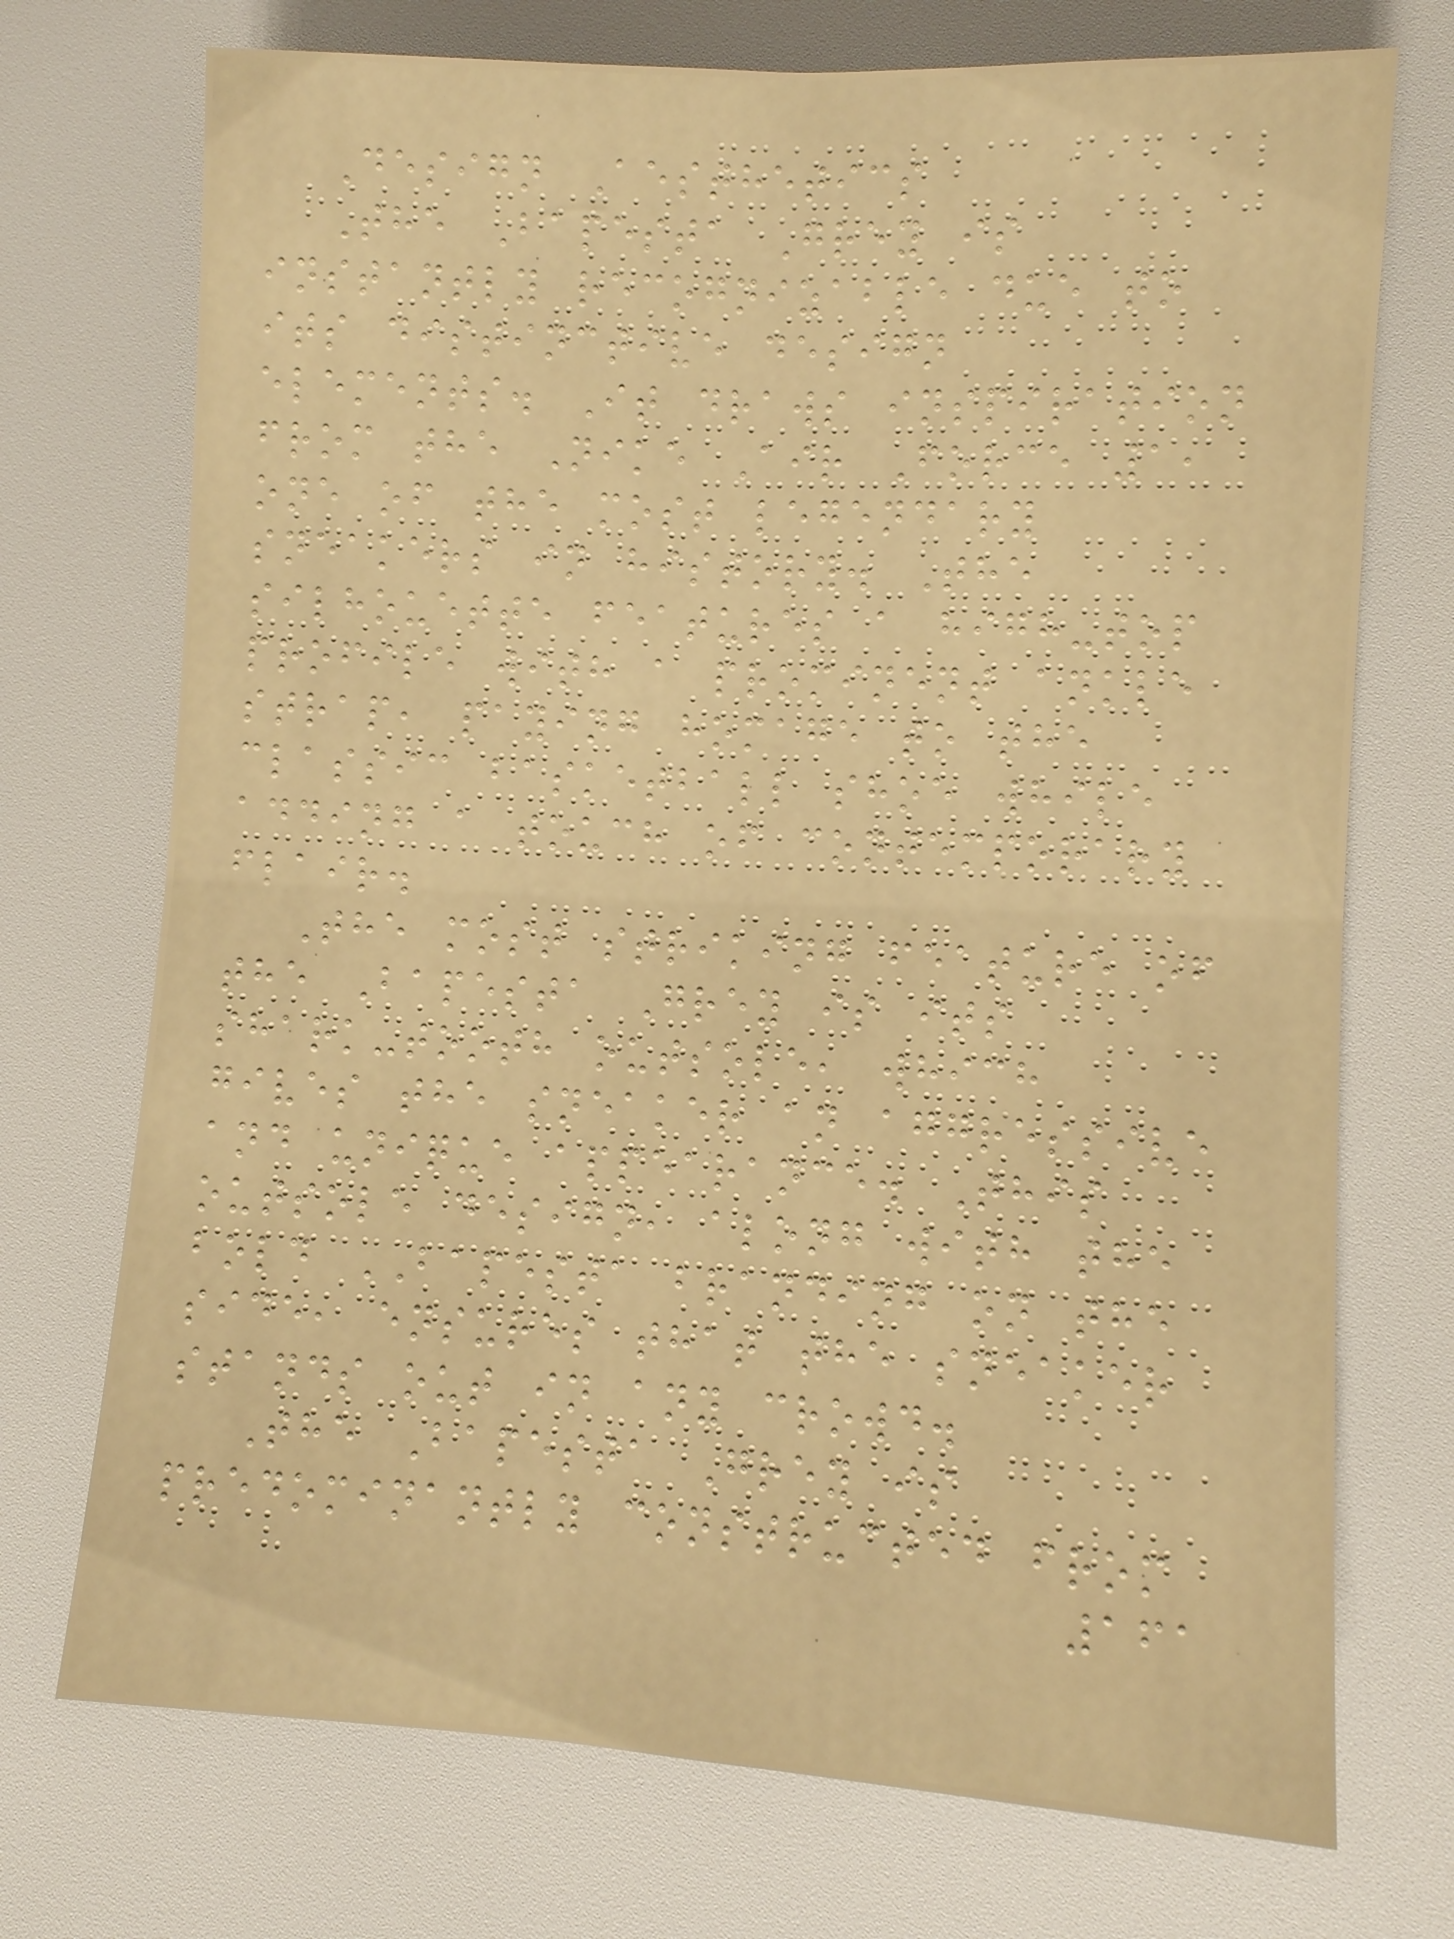Design Aesthetics
The Bapesta Grey is
instantly recognizable due to
its distinctive design
elements. It draws inspiration
from the Nike Air Force 1,
one of the most legendary
sneakers in history. The
silhouette features a high-top
profile with a prominent ankle
strap, paying homage to the
classic basketball shoe while
adding a touch of contemporary
flair.
The most striking feature of
the Bapesta Grey is its
shark-tooth outsole, which
gives the sneaker an aggressive
and unique appearance. This
outsole design, along with the
bold BAPESTA branding on the
side, ensures that the sneaker
stands out in any crowd.
The Bapesta Grey is
predominantly constructed from
161
